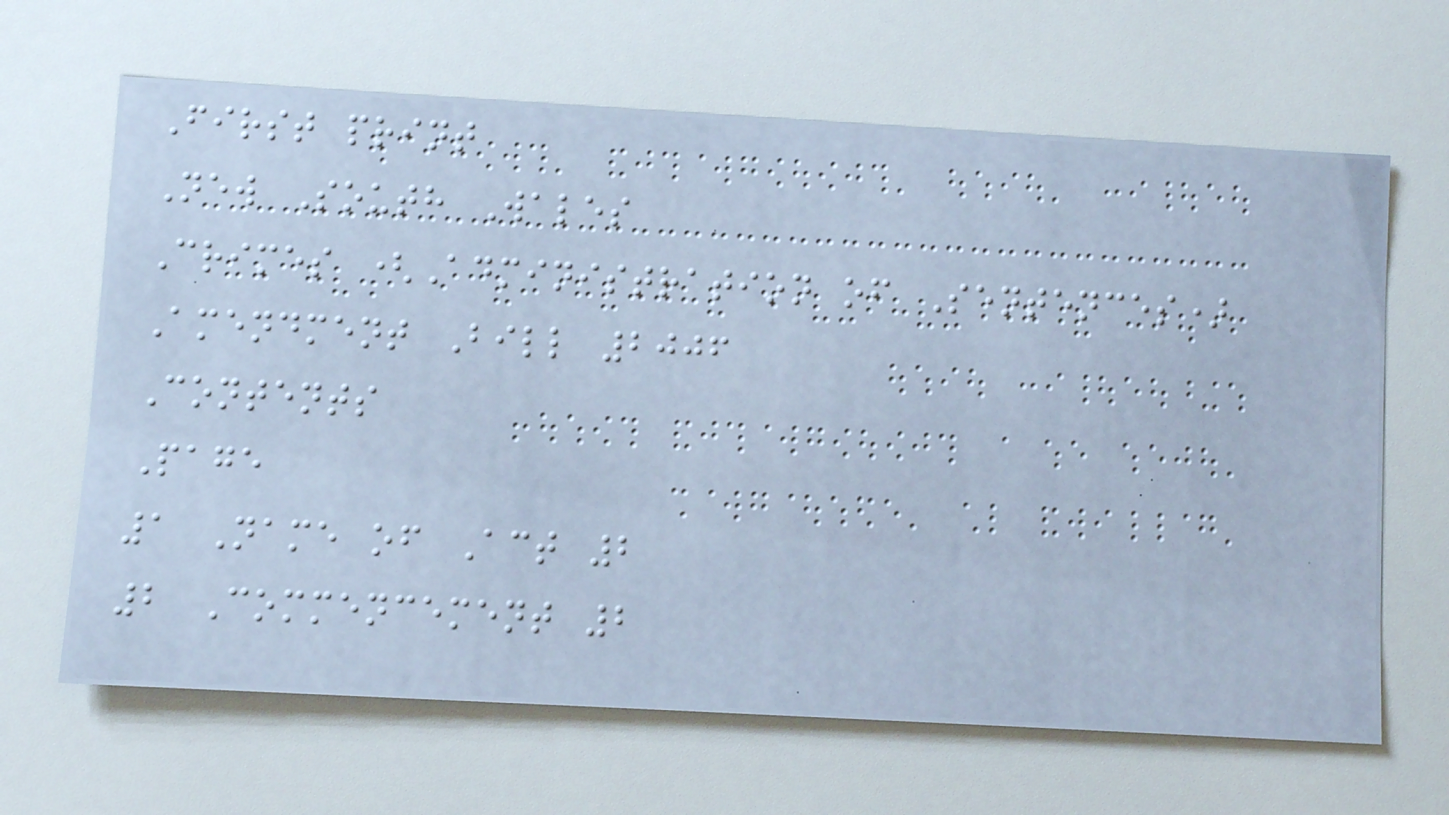First print
New South Wales
Crimes (Administration of Sentences)
Amendment Bill 2006
Contents
Page
1 Name of Act 2
2 Commencement 2
